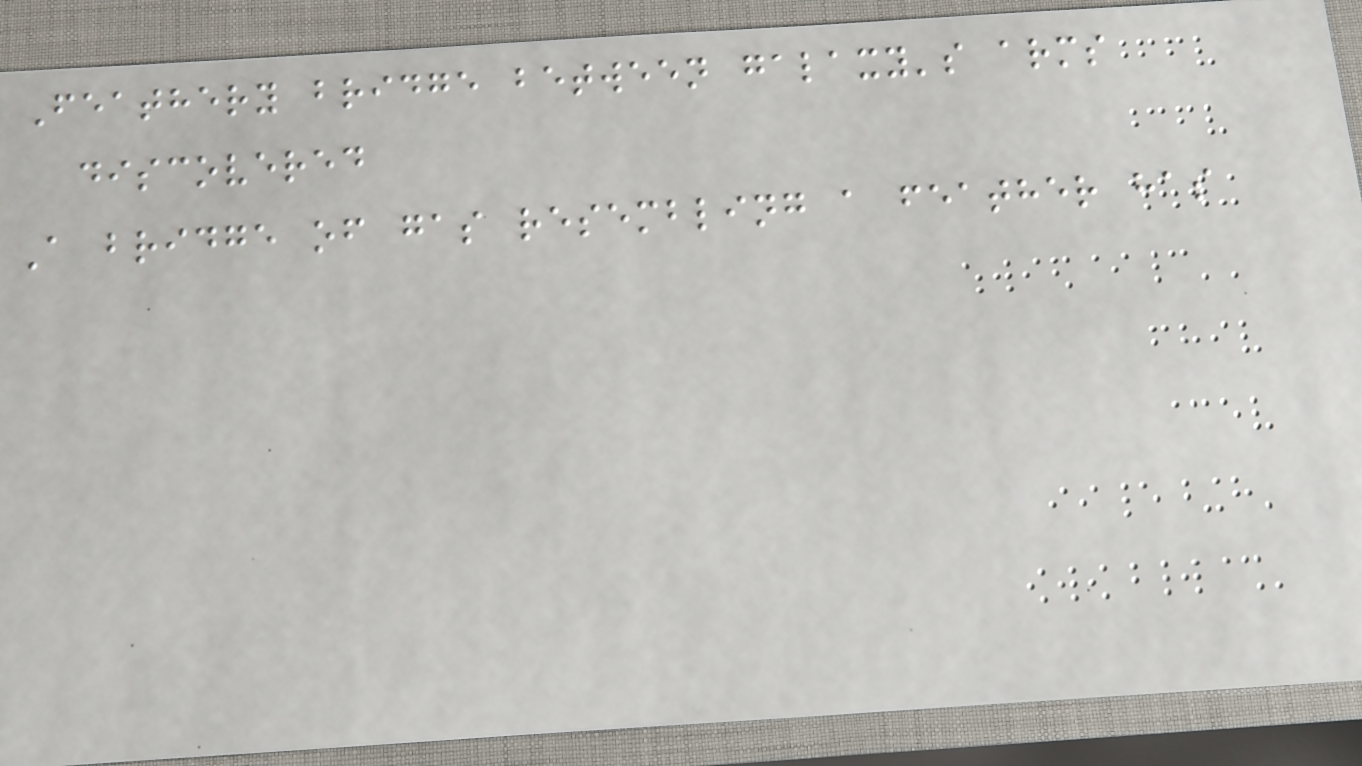Feathery bridge between galaxy's arms
discovered
A bridge of gas resembling a feather has
